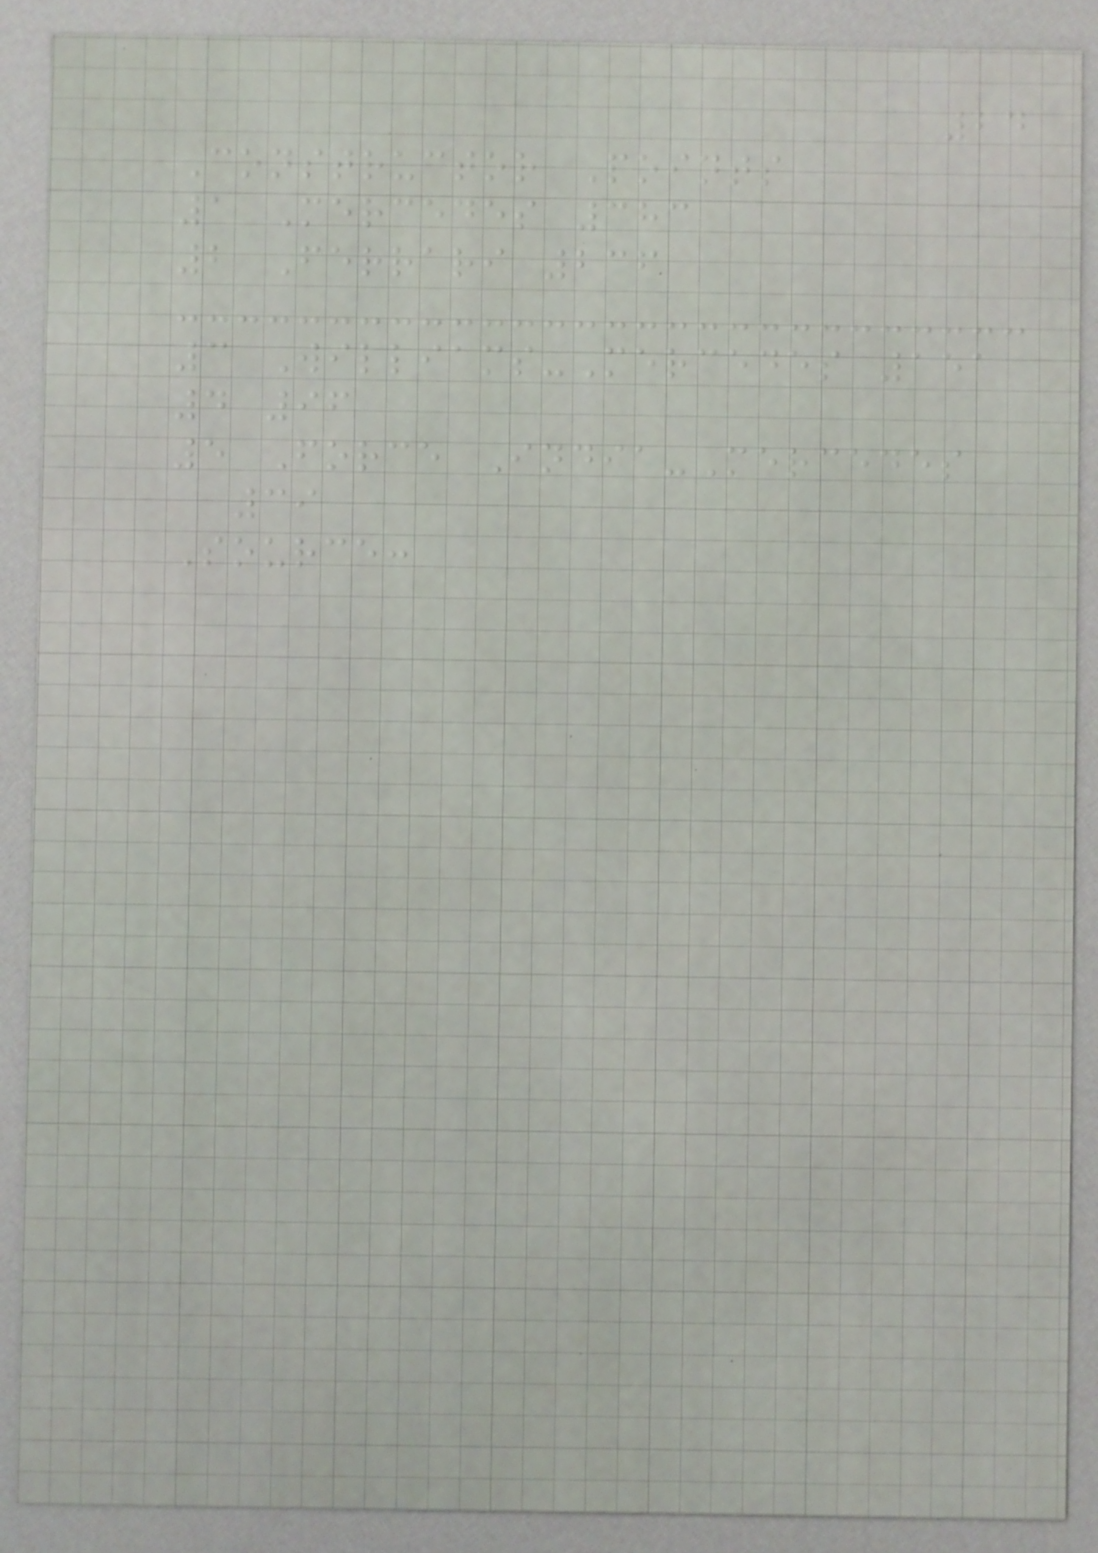24
Constructor Points
1 Mercedes 383
2 Ferrari 236
3 Williams-Mercedes 151
4 96
5 Force India-Mercedes
39
Source:
